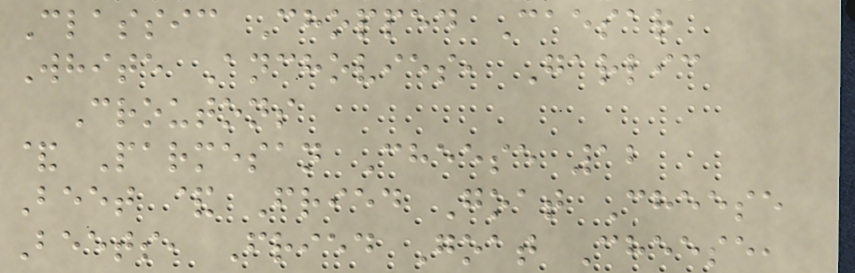Classic Chopped Caesar
White Anchovies, Garlic
Croutons
& Parmesan Cheese 12
Beet & Fried Goat Cheese
Beets, Fried Goat Cheese,
